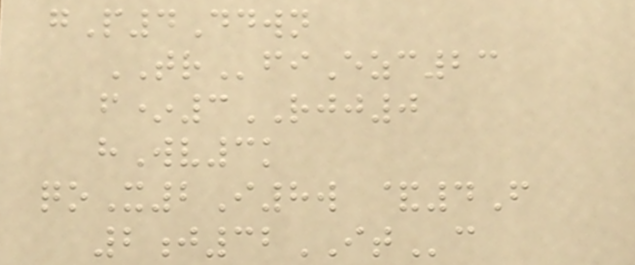gP4Ddwn
TRfiEzc23
f*3RJJ0
hWv3k
qoX2I8w &4F
2j32ITc
